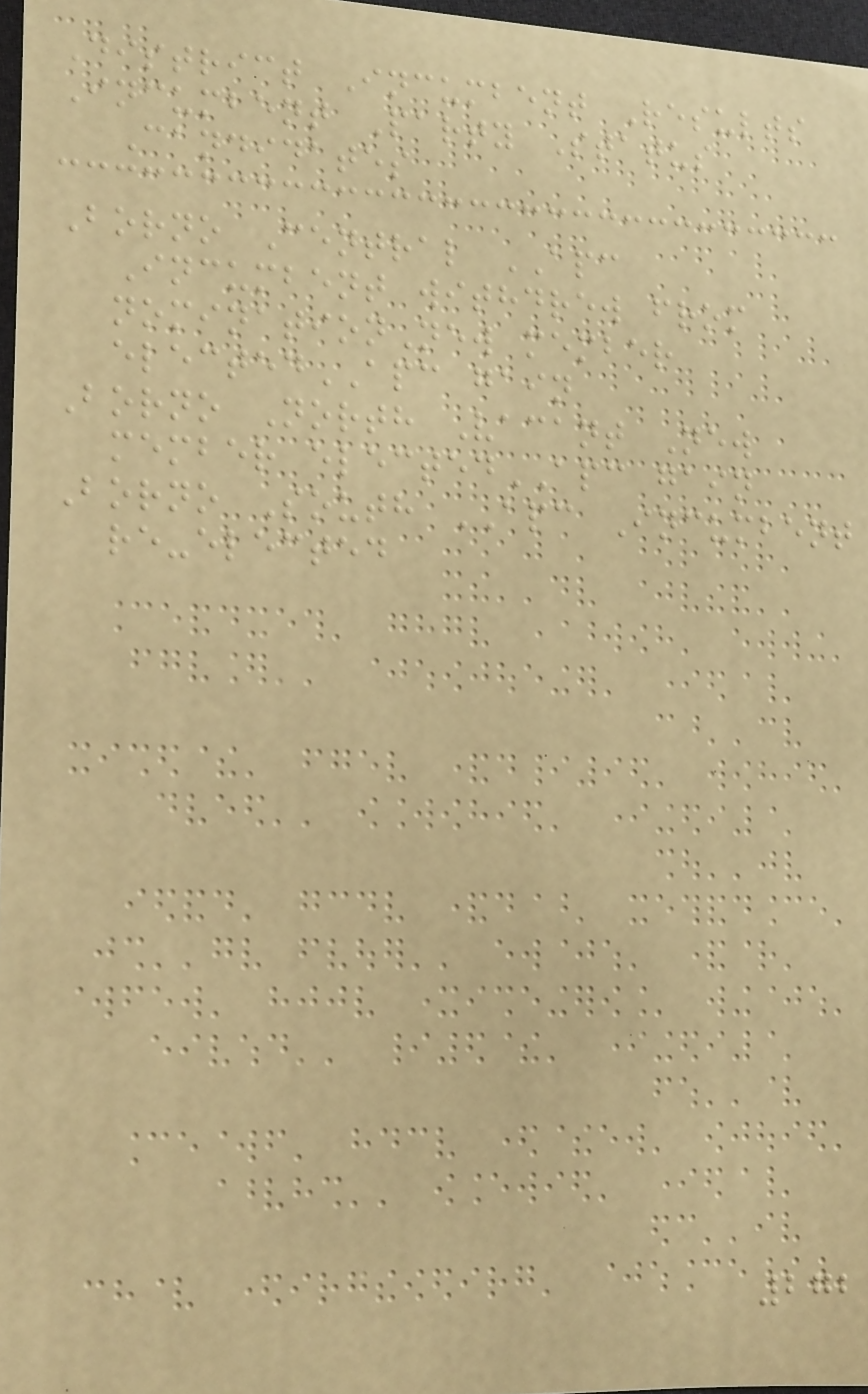District Incumbent Results
Incumbent Party Status
Candidates
Borno Central APC
Incumbent withdrew from
nominationNew member
electedAPC gain
Borno North Vacant New
member electedAPC gain
Borno South APC Incumbent
re-elected
272
